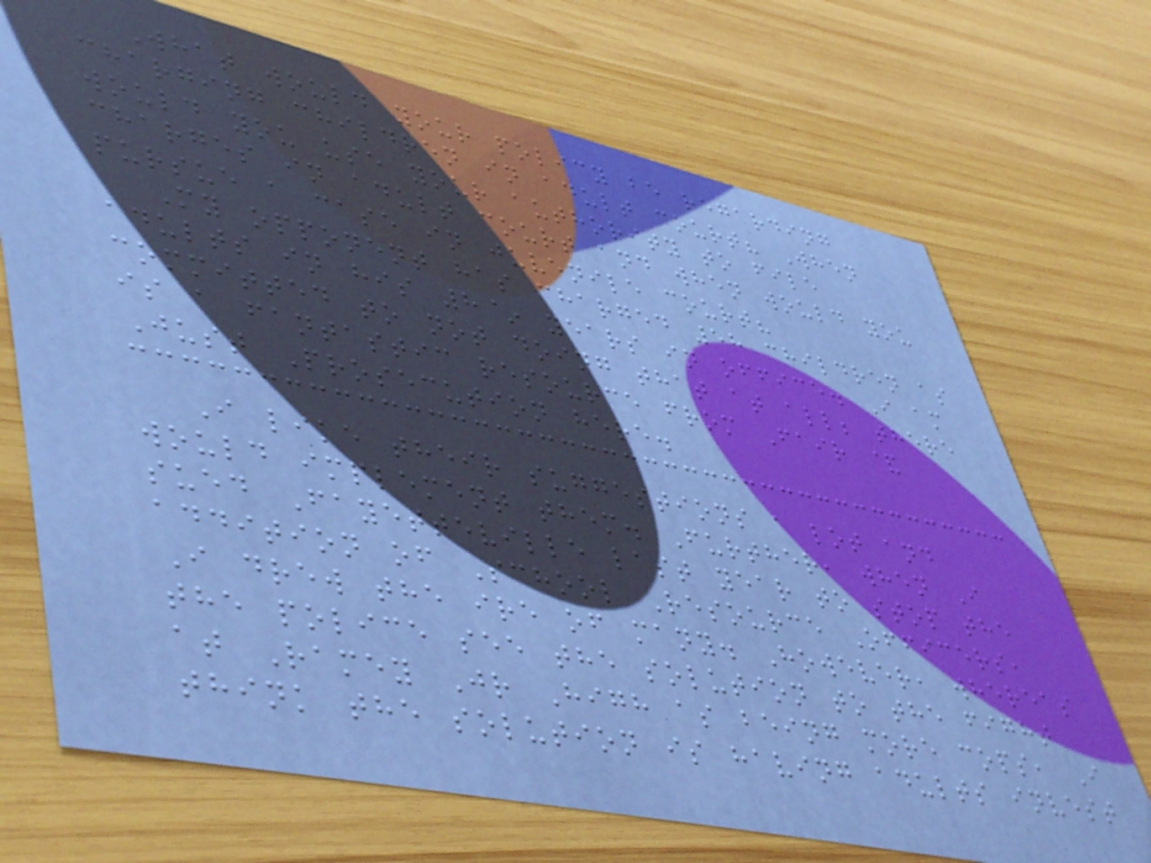What would your policy be regarding
charging children in adult court? When
would you use your authority to file
charges in adult court and when would you
pursue a case in juvenile court?
My opponent has charged 58 children as
adults in his 8~ years in office. I am
committed to not doing that at all; there
is a fantastic resource from Fair &
Just Prosecution here.
I like their suggestions a lot and
would implement them. Further, when I
sued Fayetteville last year to stop the
addition of School Resource Officers,
I drew the ire of many. However, whereas
the police see the solution to the fight
at Ramey Jr High as being more cops, I
think the solution is having adults invest
